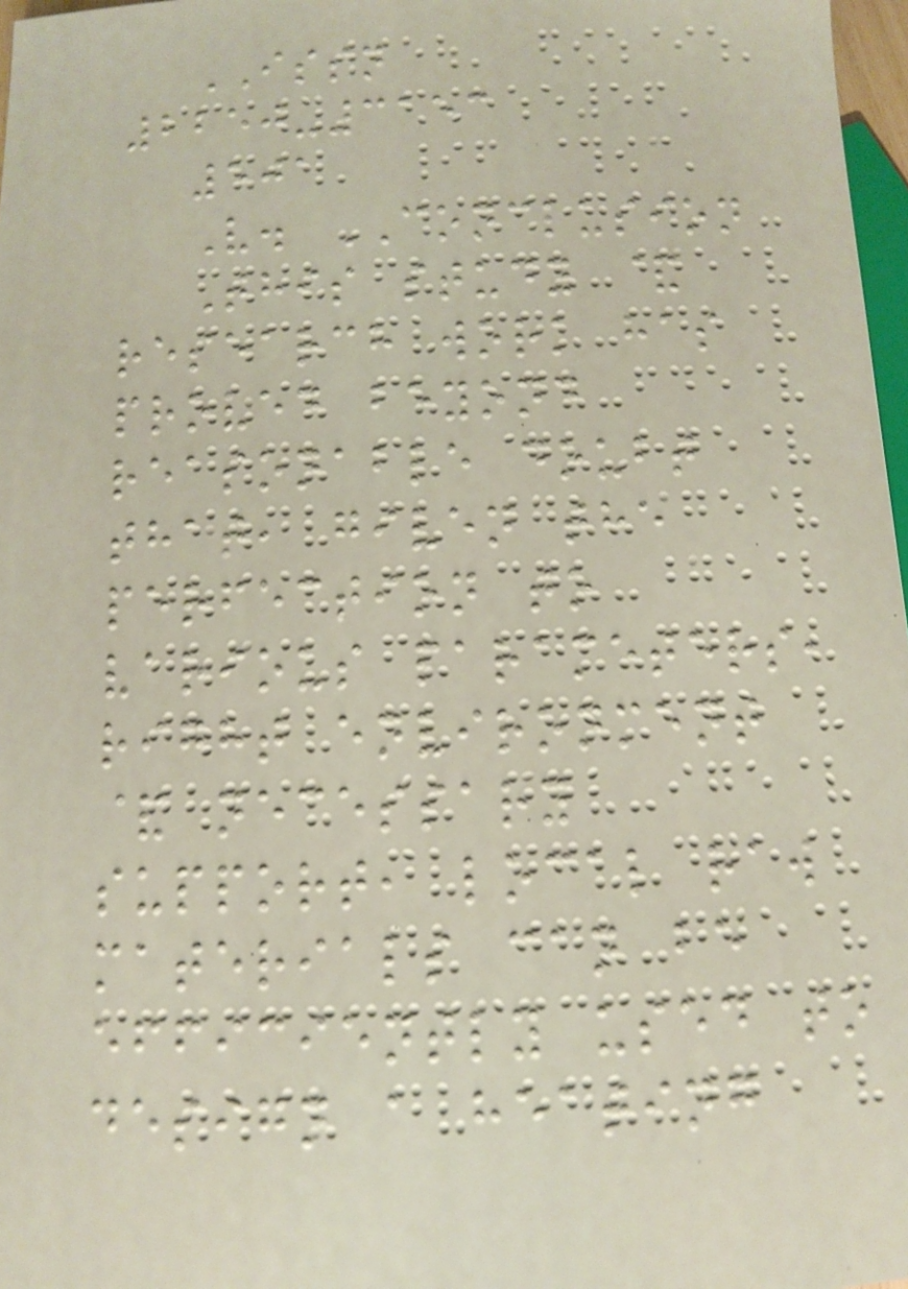ISSN
2250-3153
501
V. CONCLUSION
This study &
research work has
proved beyond
reasonable doubt
that, given the
perfection to
various parameters,
right environment
& necessary
support, local raw
materials can be
efficiently used to
design a heating
